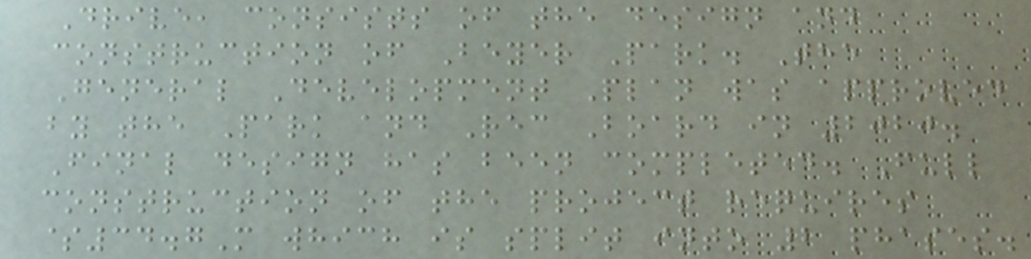Drive, consists of the design and
construction of Beyer Park. The
General Development Plan was approved
by the Park and Rec Board in 2020.
Final design has been completed. Full
construction of the project requires
$34.7M which is split into 2 phases.
